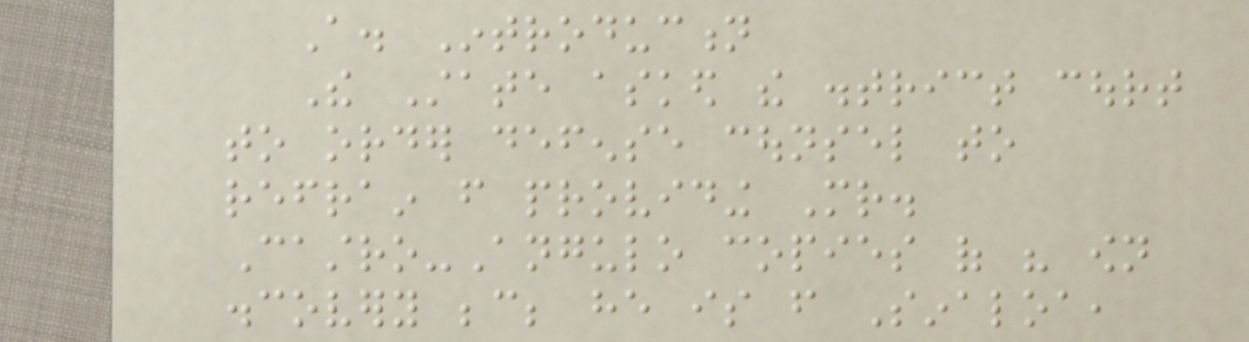A. Introduction
The State asked the district court
to order defense counsel to
refrain from providing Mr.
Castro-Angulo copies of his own
discovery because; he is from Sinaloa,
